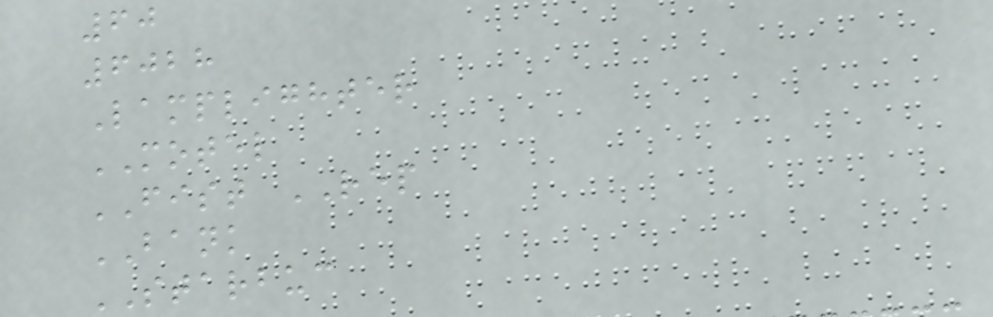60
6028
Lamplighter
MOTEL
FIST REP
BANK
STARBUC
